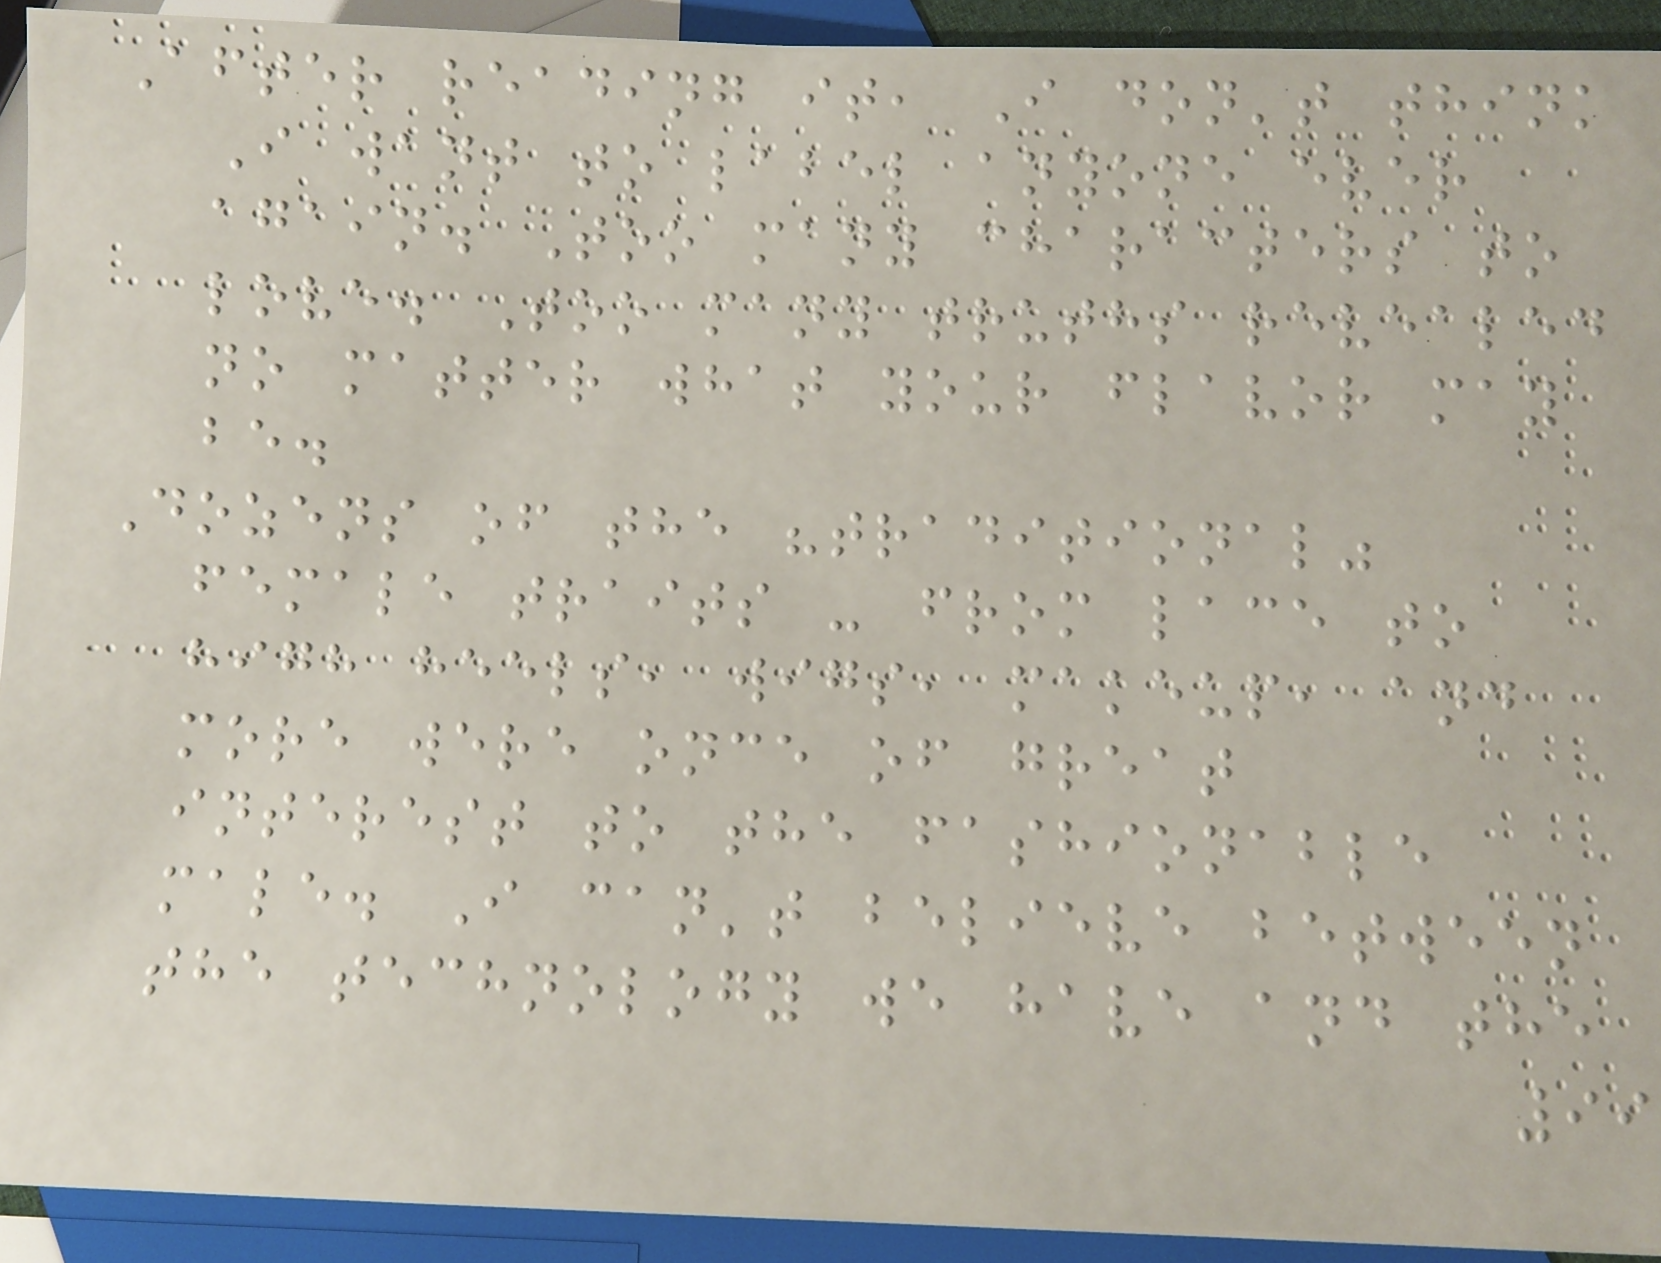After reading it, I don't think
I want to label anyone ever
again. Too many characters to
love. Too many truths revealed
no matter what your flavor may
be.
Dozens of the "traditional"
female traits - from lace to
high heels, wigs, makeup, and
more were once of great
interest to the fashionable
male. I can't believe between
the technology we have and the
99
